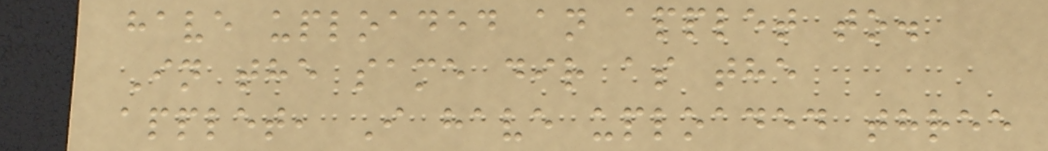have uploaded an applet to.
In the same dir as the
applet, I have uploaded three
